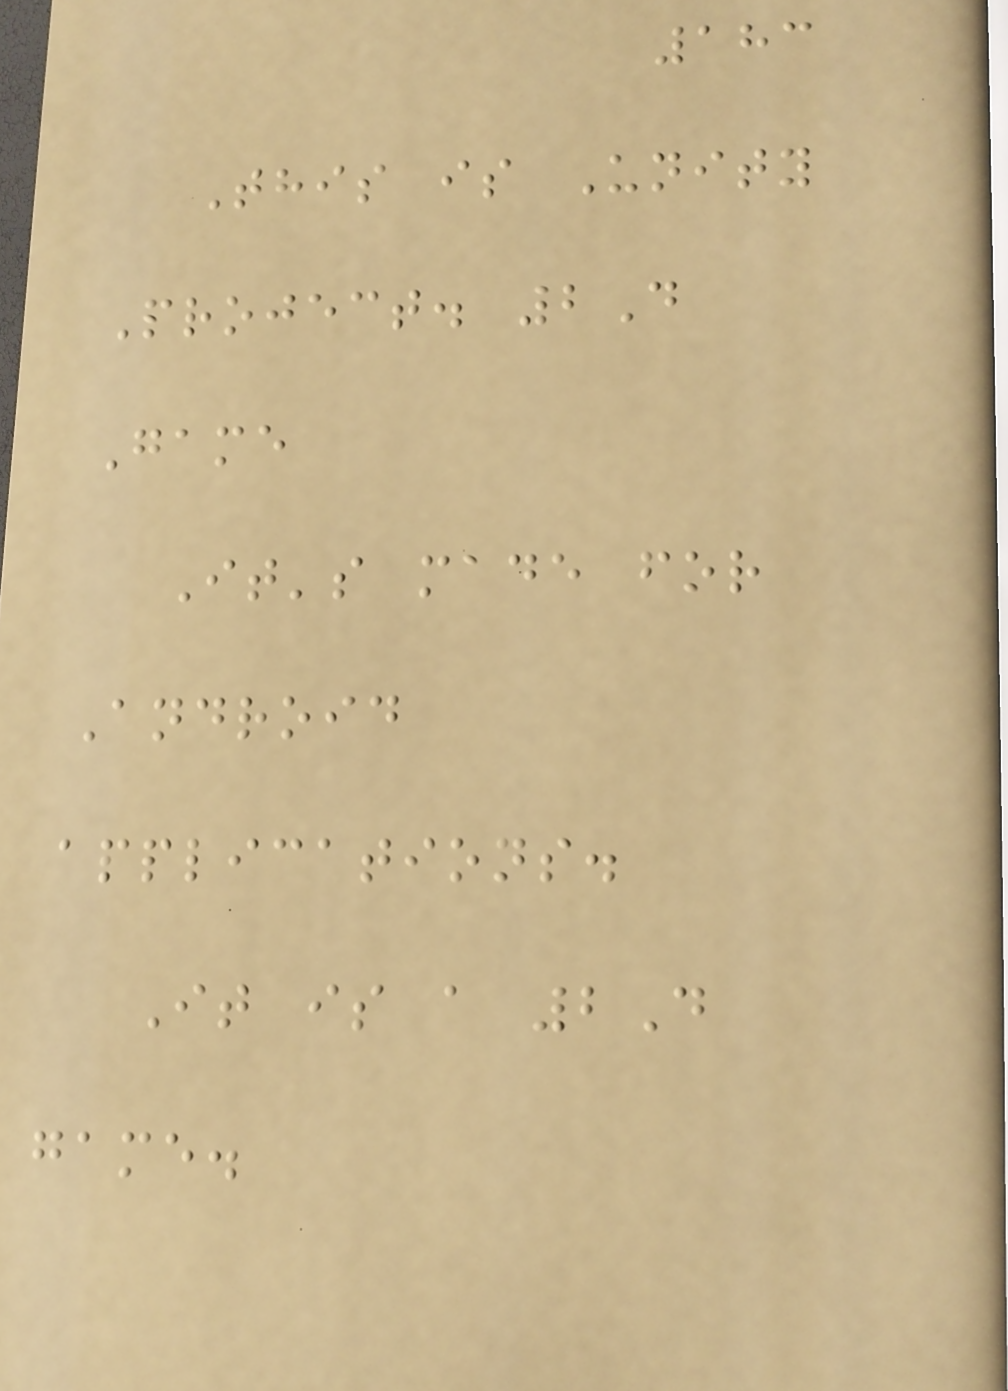183
This is Unity
Project. 2D
Game
It's made for
Android
applications.
It is a 2D
game.
